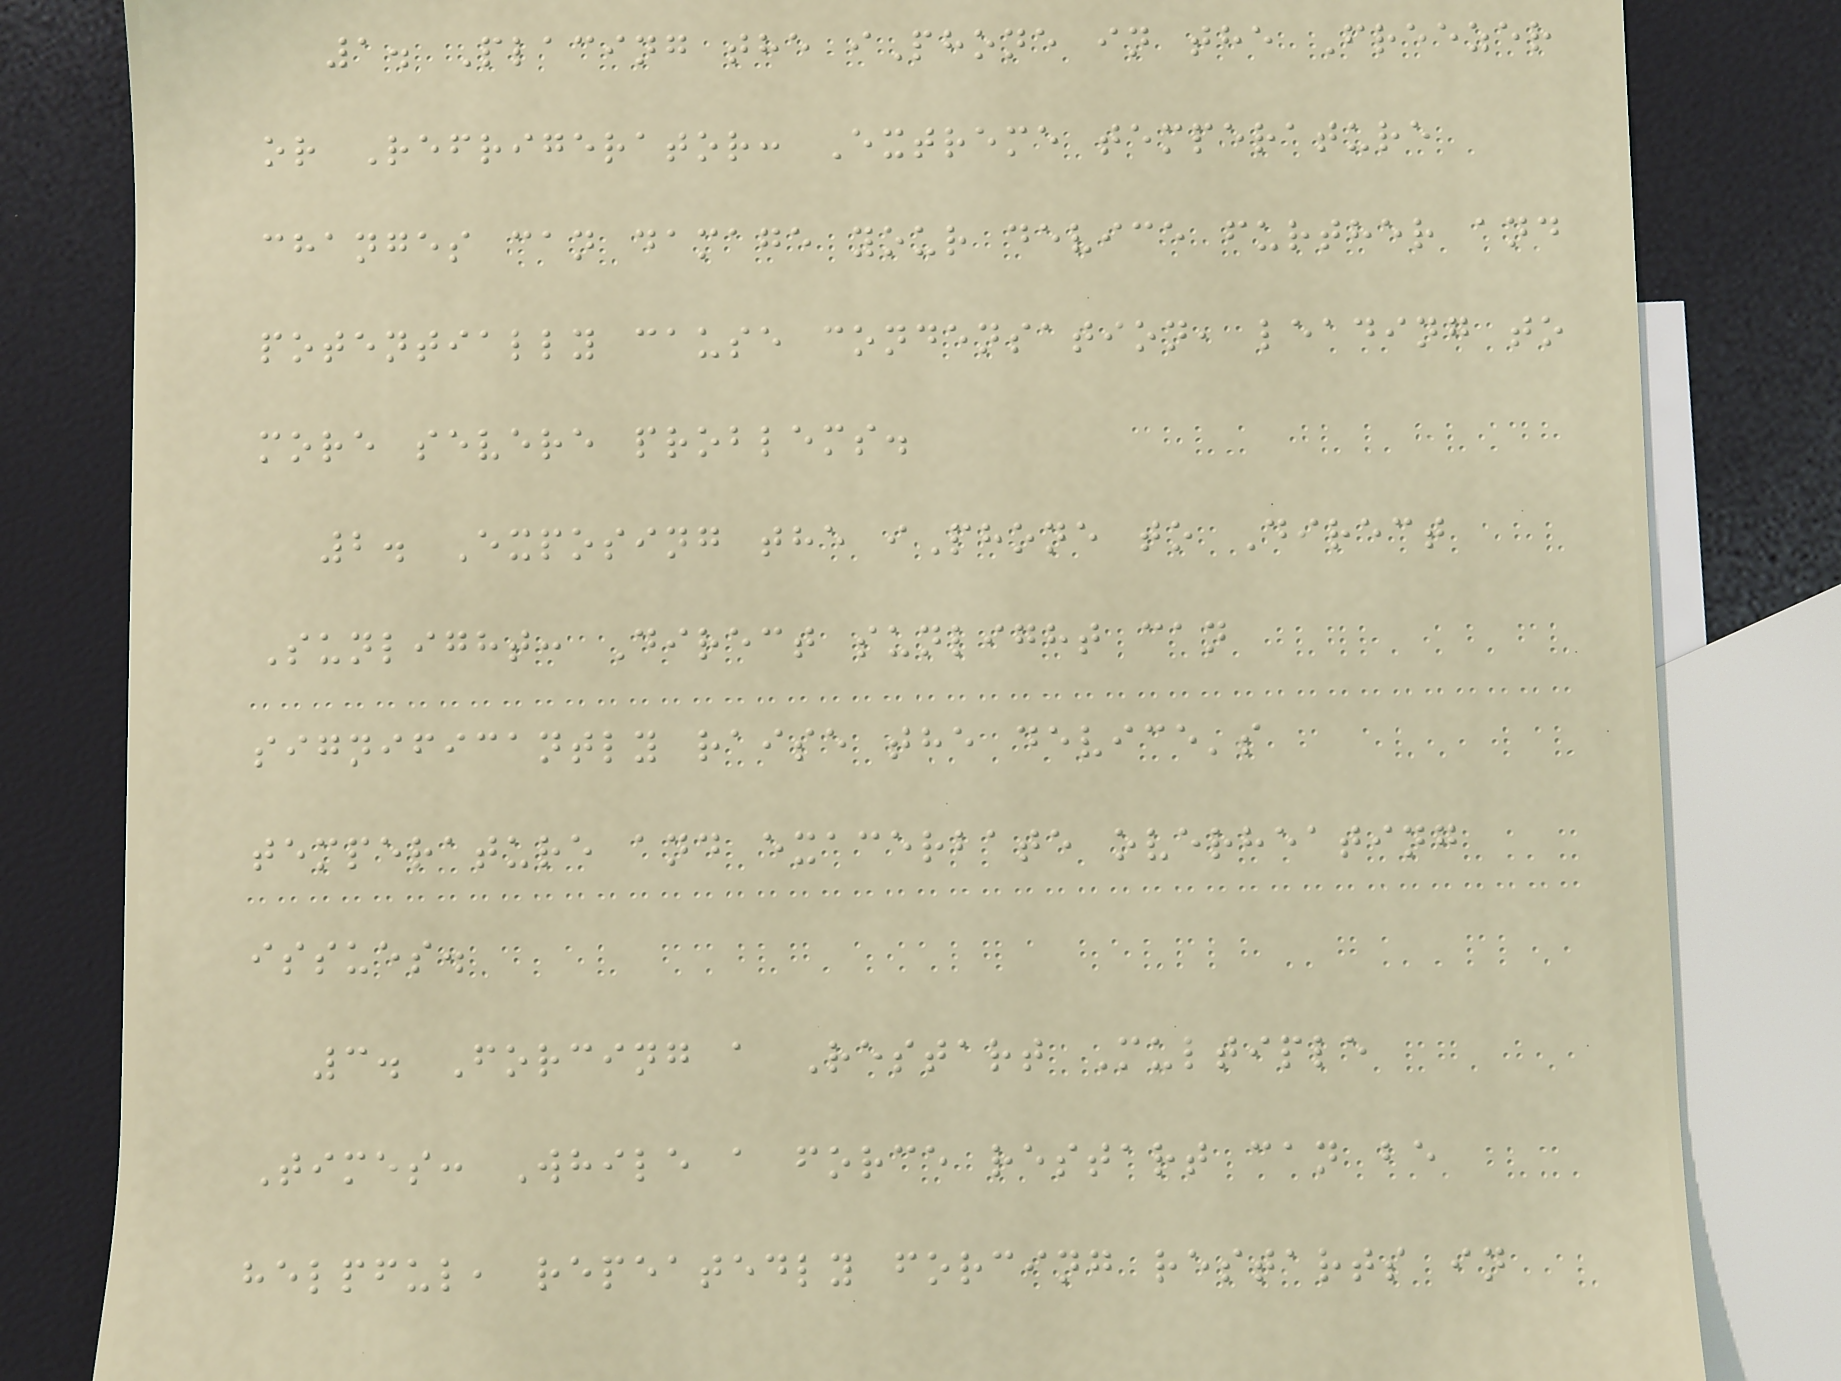1. Placing the iPhone in the Freezer
or Refrigerator: Extreme temperature
changes can damage your device further and
potentially cause condensation, leading to
more severe problems.
2. Exposing the iPhone to Direct
Sunlight: Direct sunlight can
significantly raise the device's
temperature and exacerbate overheating
issues.
3. Forcing a Restart Multiple
Times: While a force restart can be
helpful, repeatedly forcing restarts in
